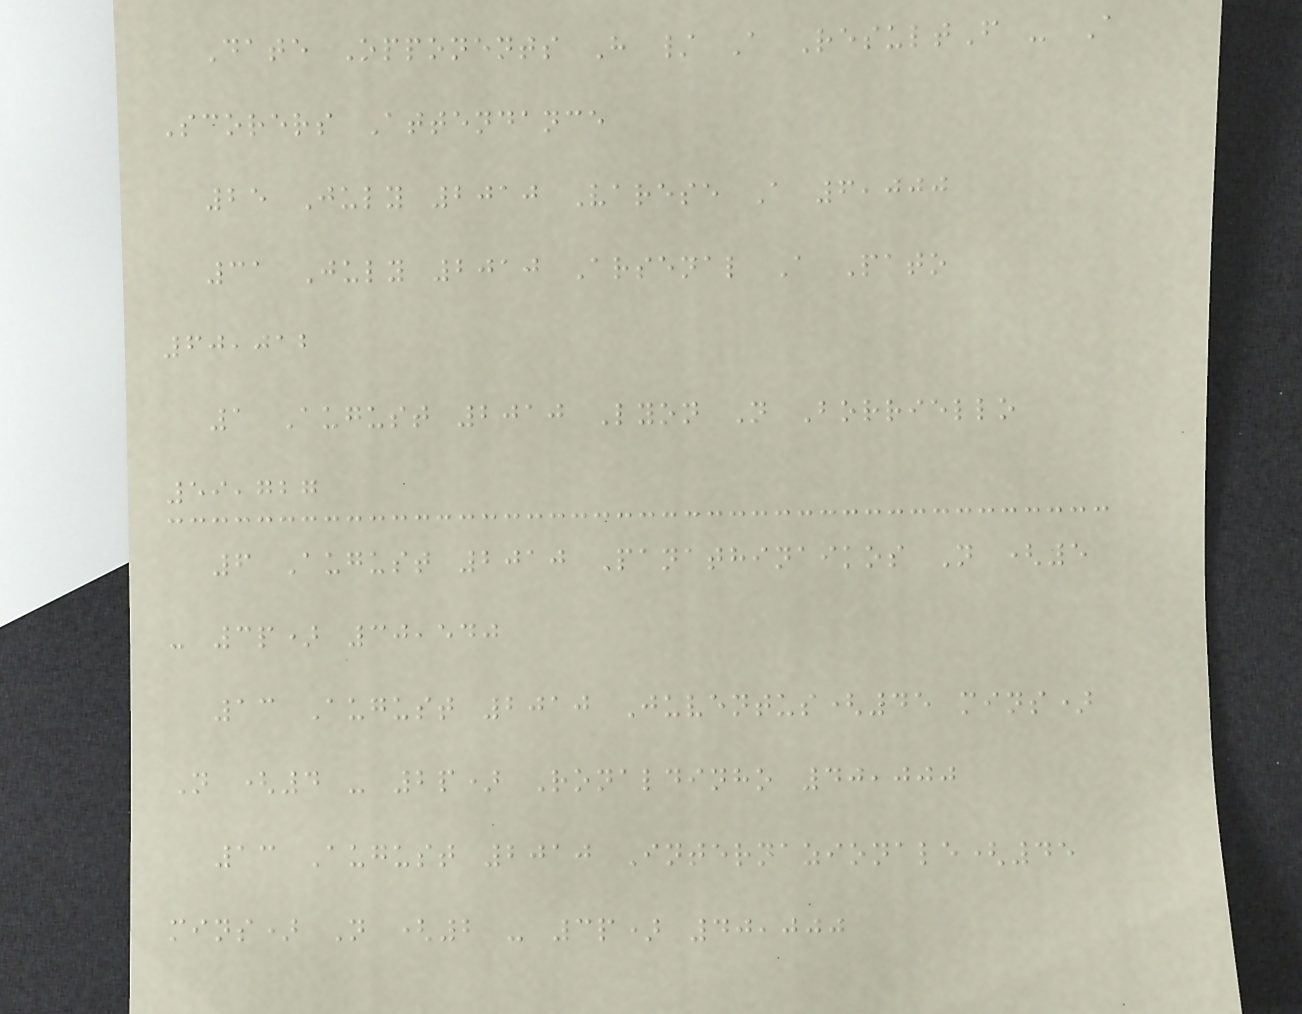Date Opponents H / A ResultF - A
Scorers Attendance
25 July 2010 Varese A 6,000
31 July 2010 Arsenal A Pato
60,012
1 August 2010 Lyon N Borriello
59,727
6 August 2010 Panathinaikos N (5
- 3p) 30,540
13 August 2010 Juventus(45 mins)
N (4 - 2p) Ronaldinho 40,000
13 August 2010 Internazionale(45
mins) N (2 - 3p) 40,000
